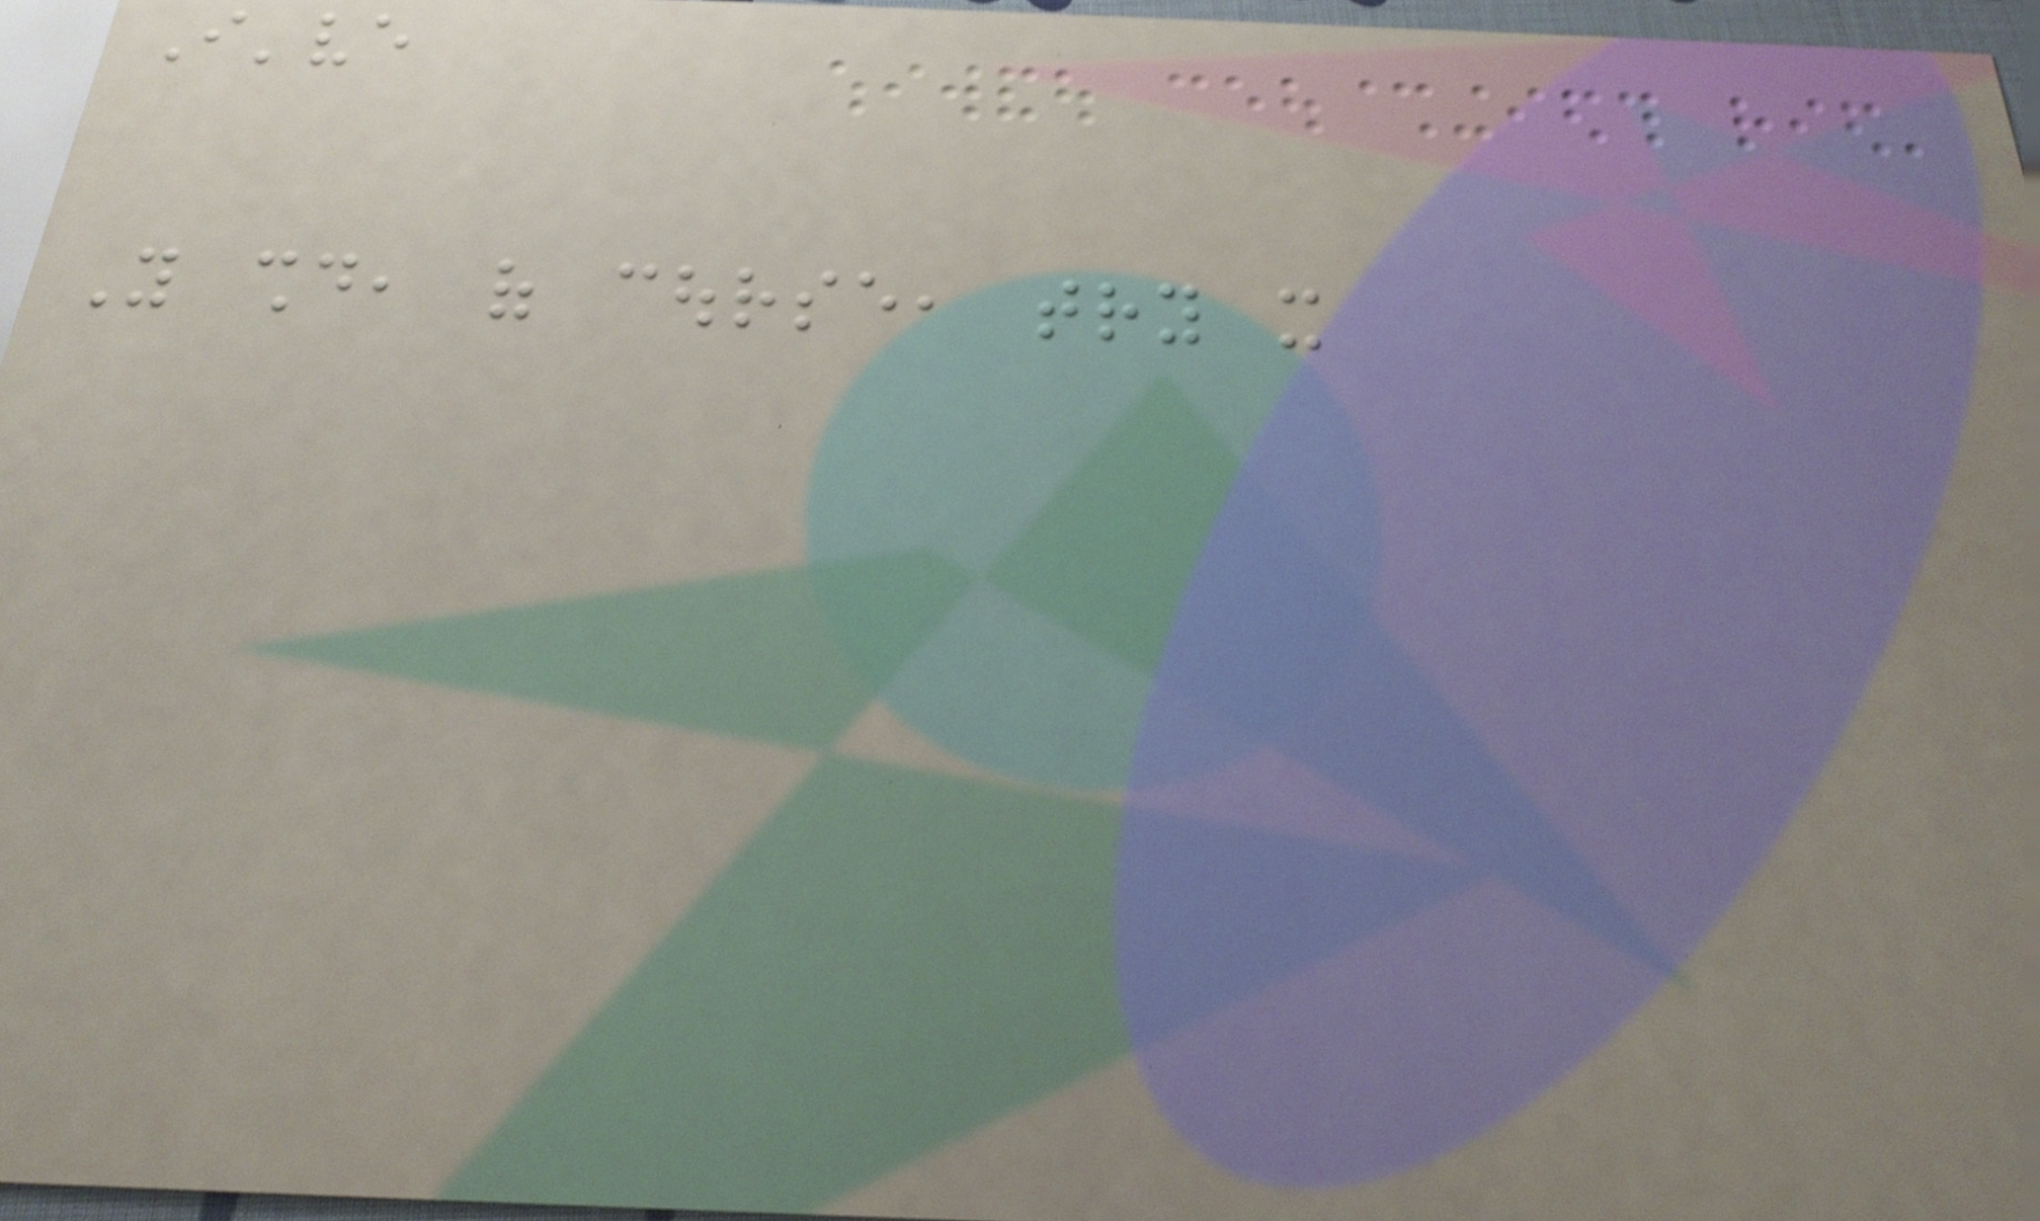I've
You should, of course, try it
